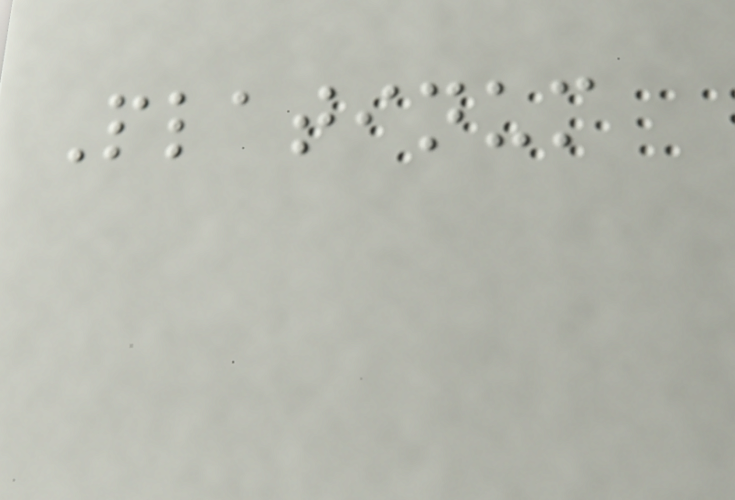Platinum
